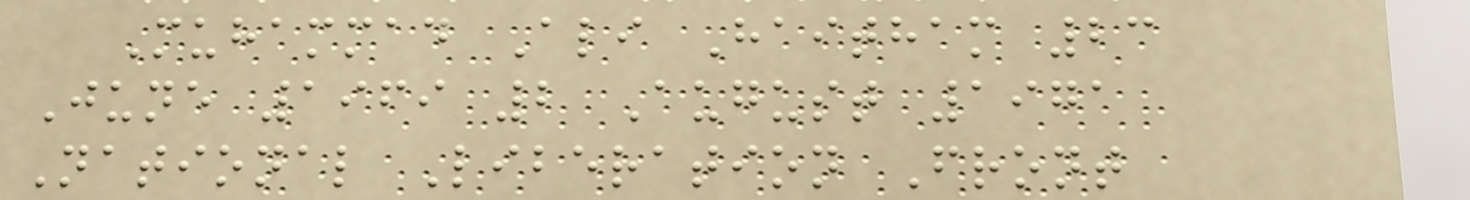Muhammad Ali Haitham 23
June 1969 2 August 1971
National Liberation Front
